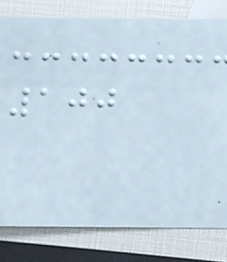100
